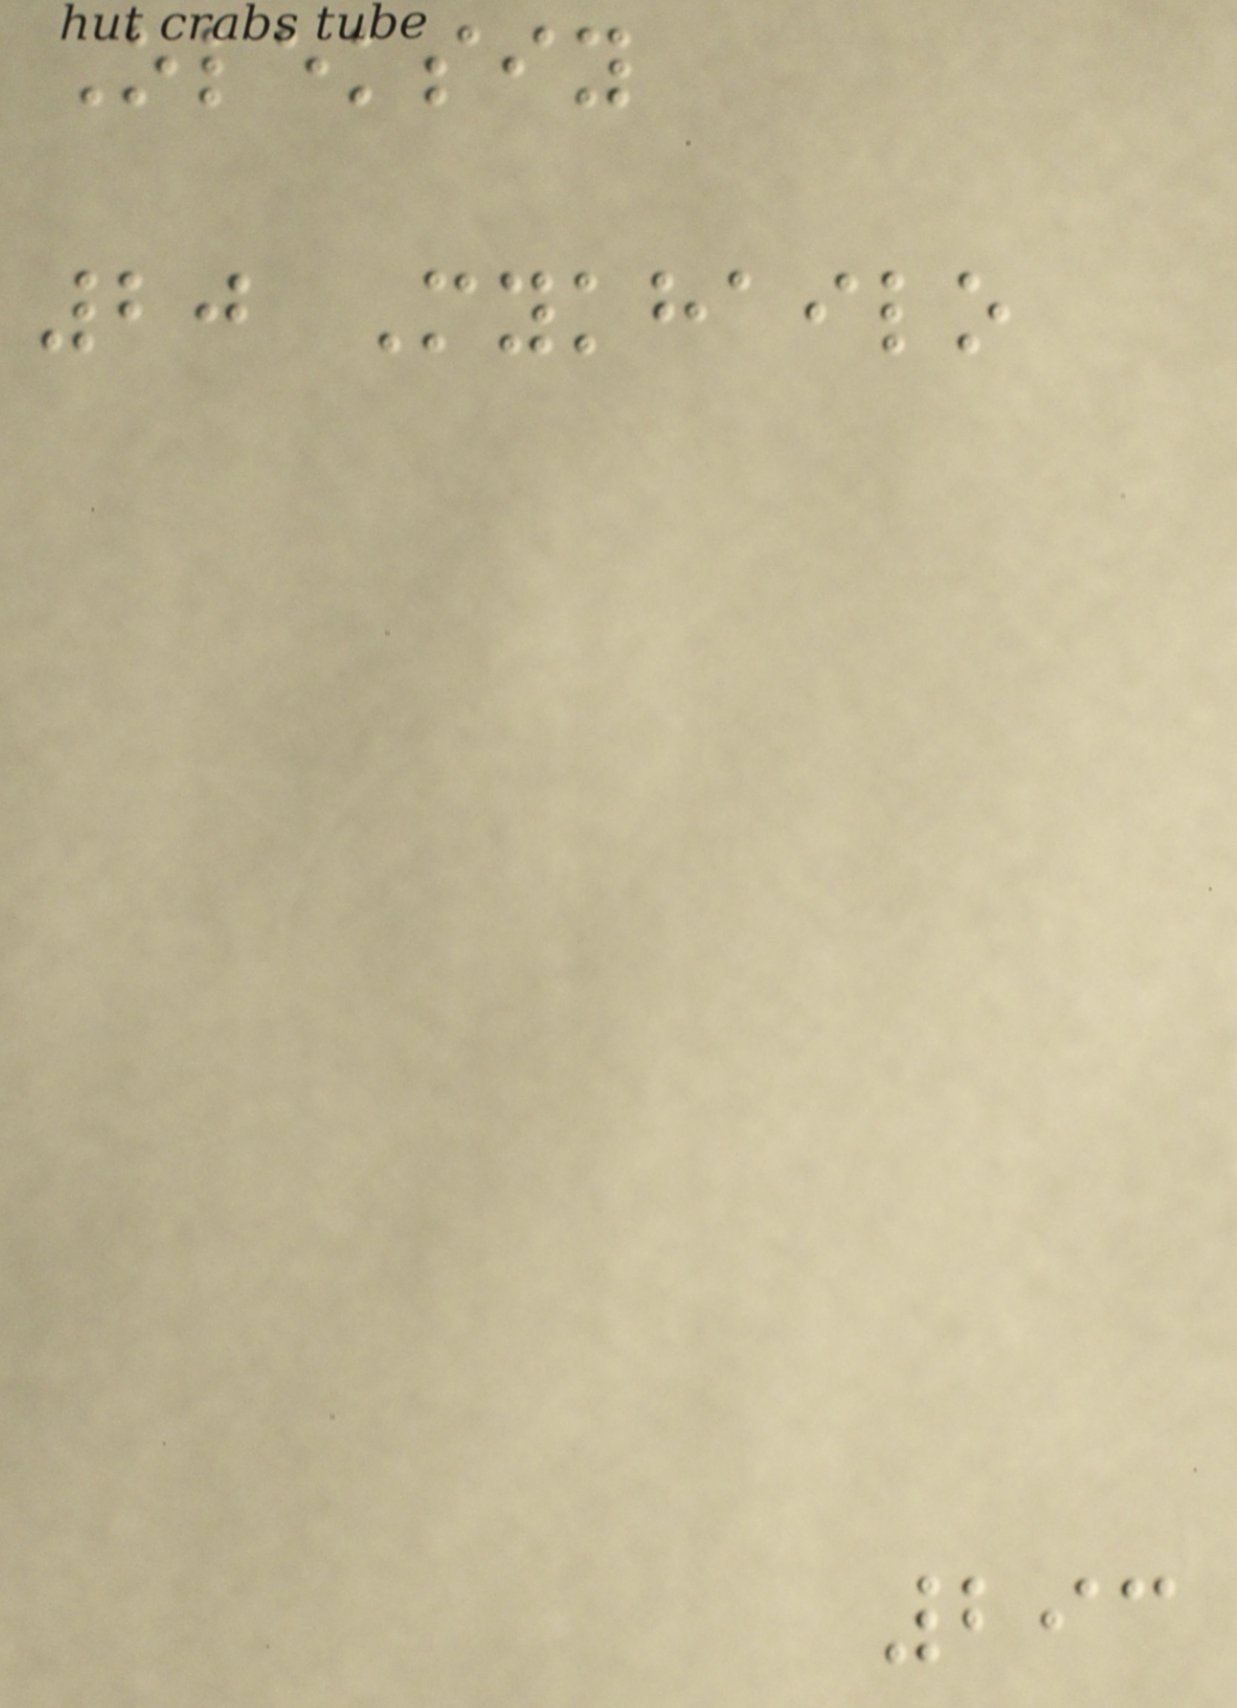Oleksiy
20 Mykhailo
293
